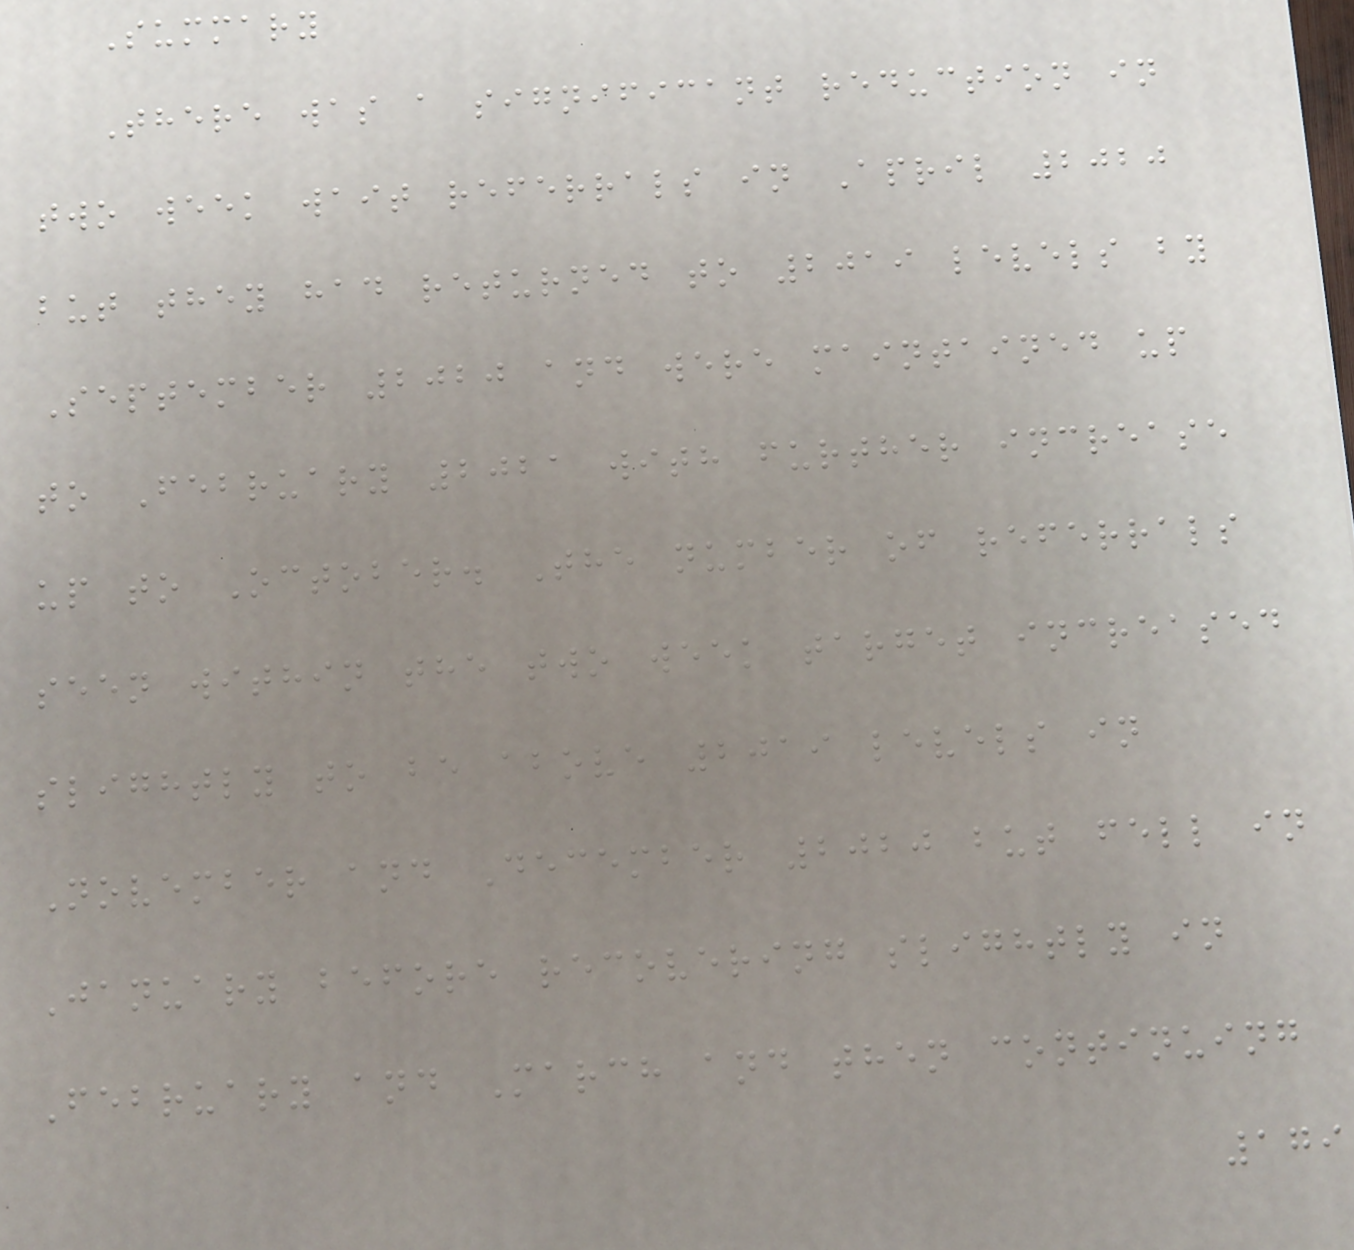Summary
There was a significant reduction in
two week wait referrals in April 2020
but they had returned to 2019 levels by
September 2020 and were maintained up
to February 2021 with further increase
up to October. The number of referrals
seen within the two week target increased
slightly to be above 2019 levels in
November and December 2020 but fell in
January before recovering slightly in
February and March and then continuing
179
